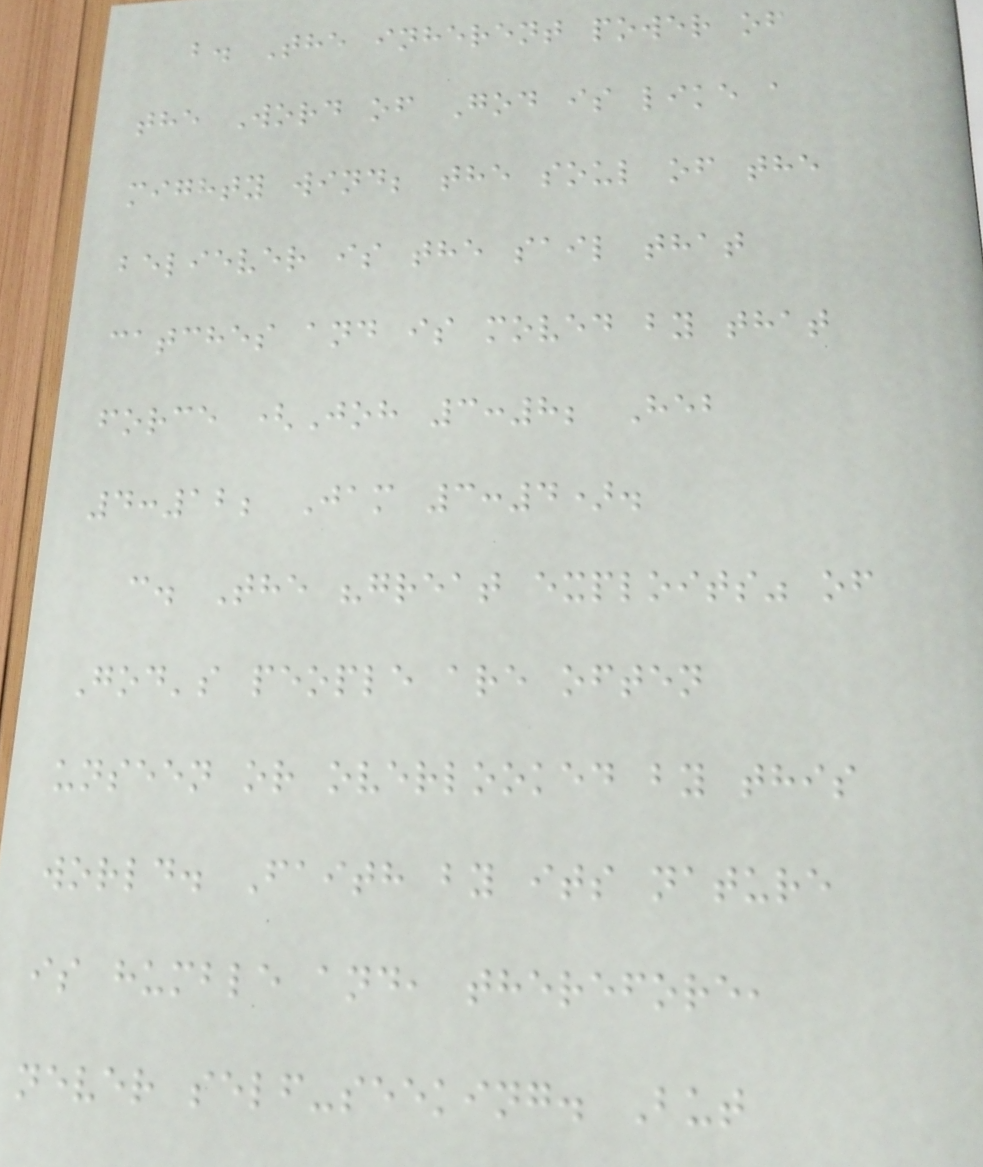b. The inherent power of
the Word of God is like a
mighty wind; the soul of the
believer is the sail that
catches and is moved by that
force (Joh 3:8; Heb
4:12; Jam 3:4).
c. The "great exploits" of
God's people are often
unseen or overlooked by this
world. Faith by its nature
is humble and, therefore,
never self-seeking. But
